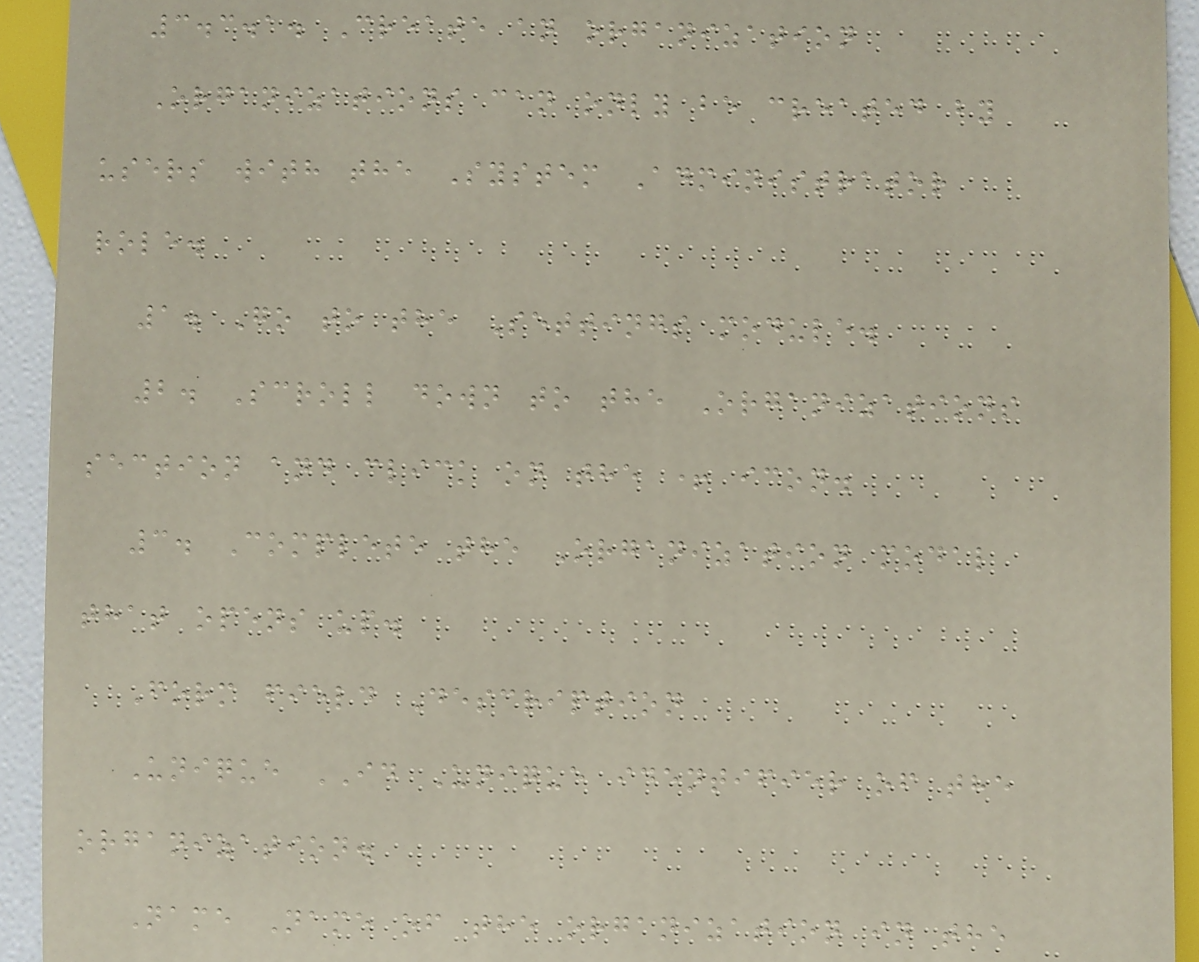3.3.1. Create an organization
Organizations can only be created by
users with the System Administrator
role.
1. Go to the Settings module.
2. Scroll down to the Organizations
section and click on the + icon.
3. Complete the Organization modal
that opens up.
Form field Description
Unique ID Unique identifier of the
organization.
Name Name of the organization in the
